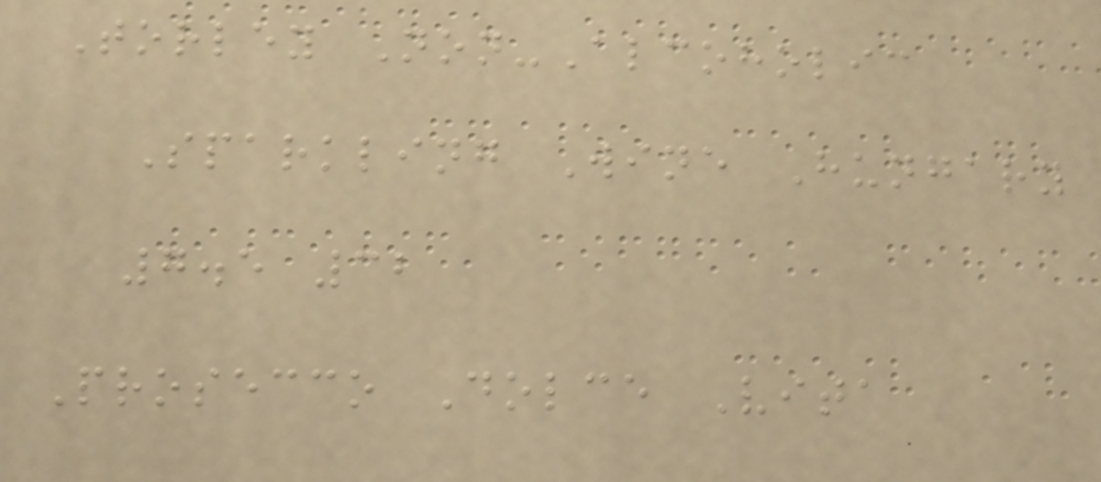Torley Non-Alcoholic
Sparkling Wine Hungary
7.5 32
Prosecco Dolce Vita
